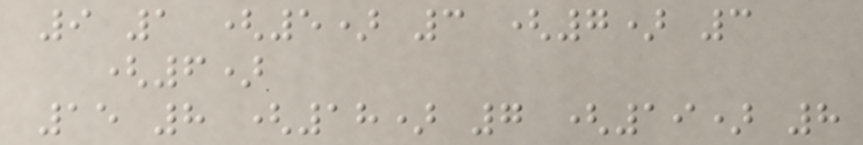9 1 (5) 3 (7) 3
(6)
15 8 (18) 7 (19) 8
